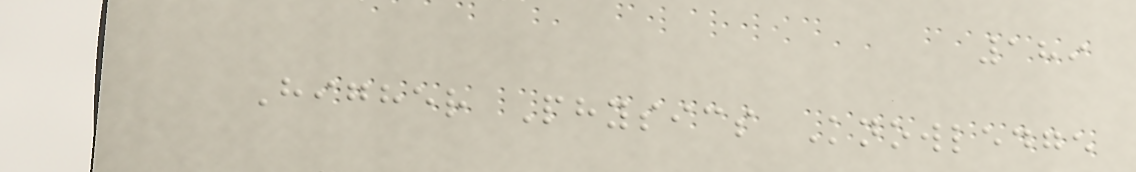189
Higher Physics Knowledge
